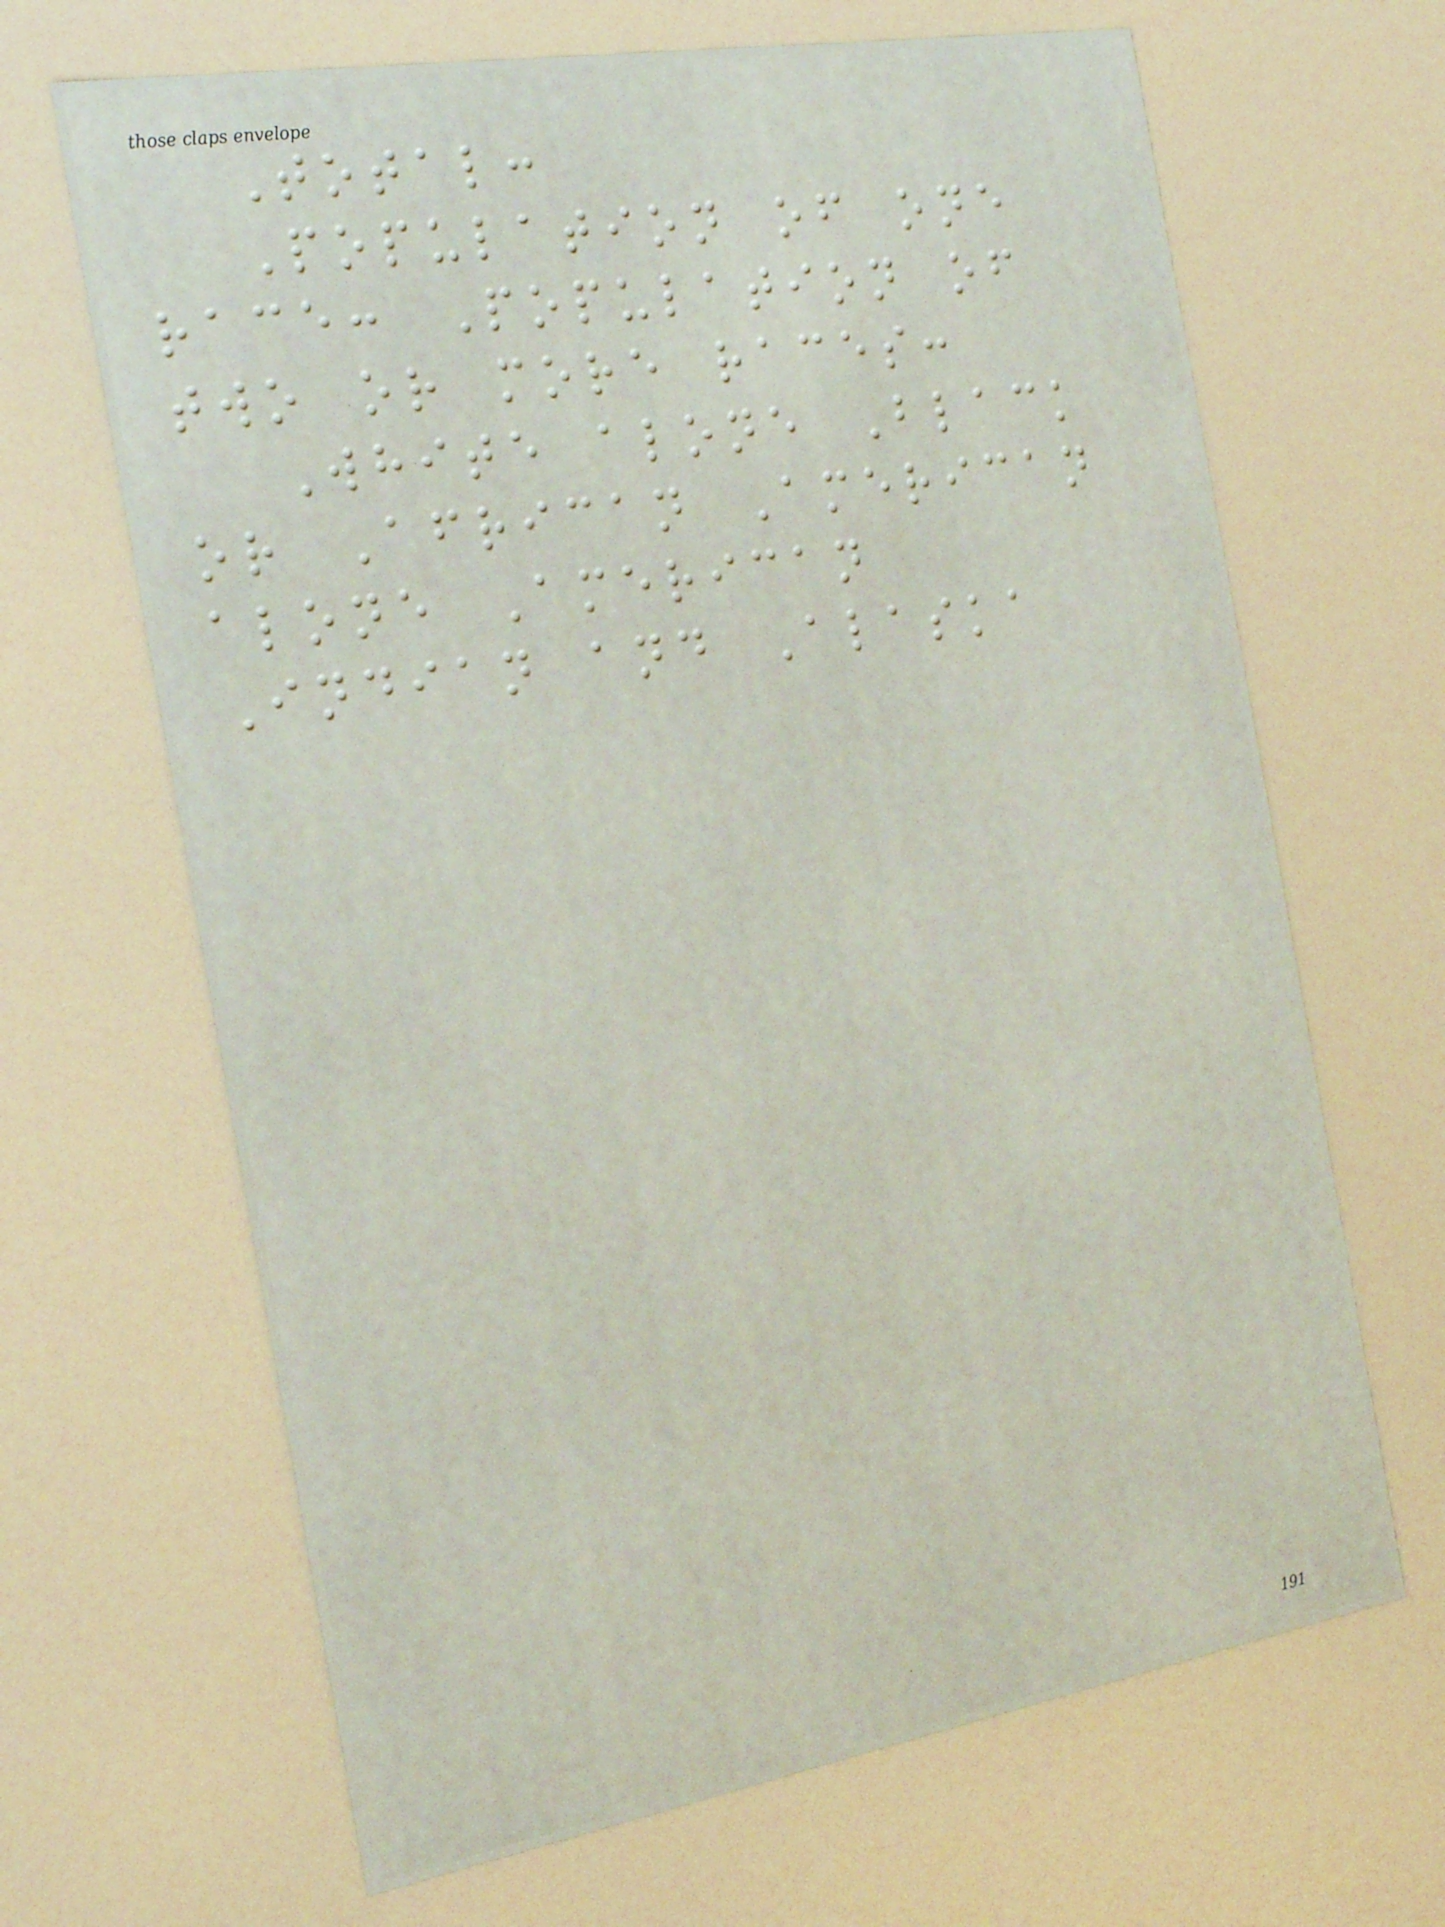Total:
Population of one
race: Population of
two or more races:
White alone Black
or African American
alone American
Indian and Alaska
